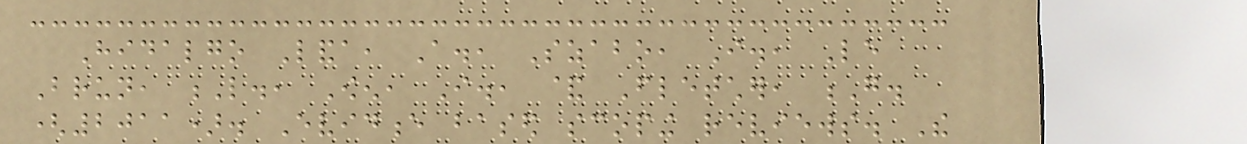Hidalgo Landa, A., Szabo, I., Le
Brun, L., Owen, I., & Fletcher, G.
(2011). Evidence based scoping reviews. The
